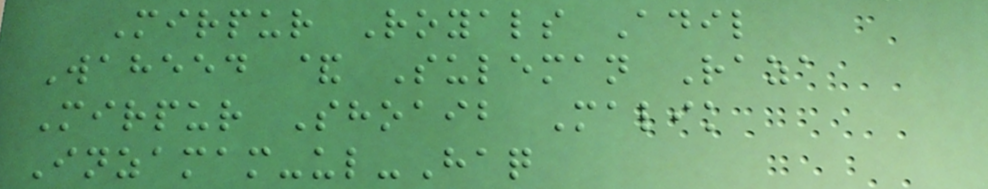Mirpur Royals Adil
Waheed & Suleman Raza
Mirpur Shoaib Malik
Inzamam-ul-Haq
